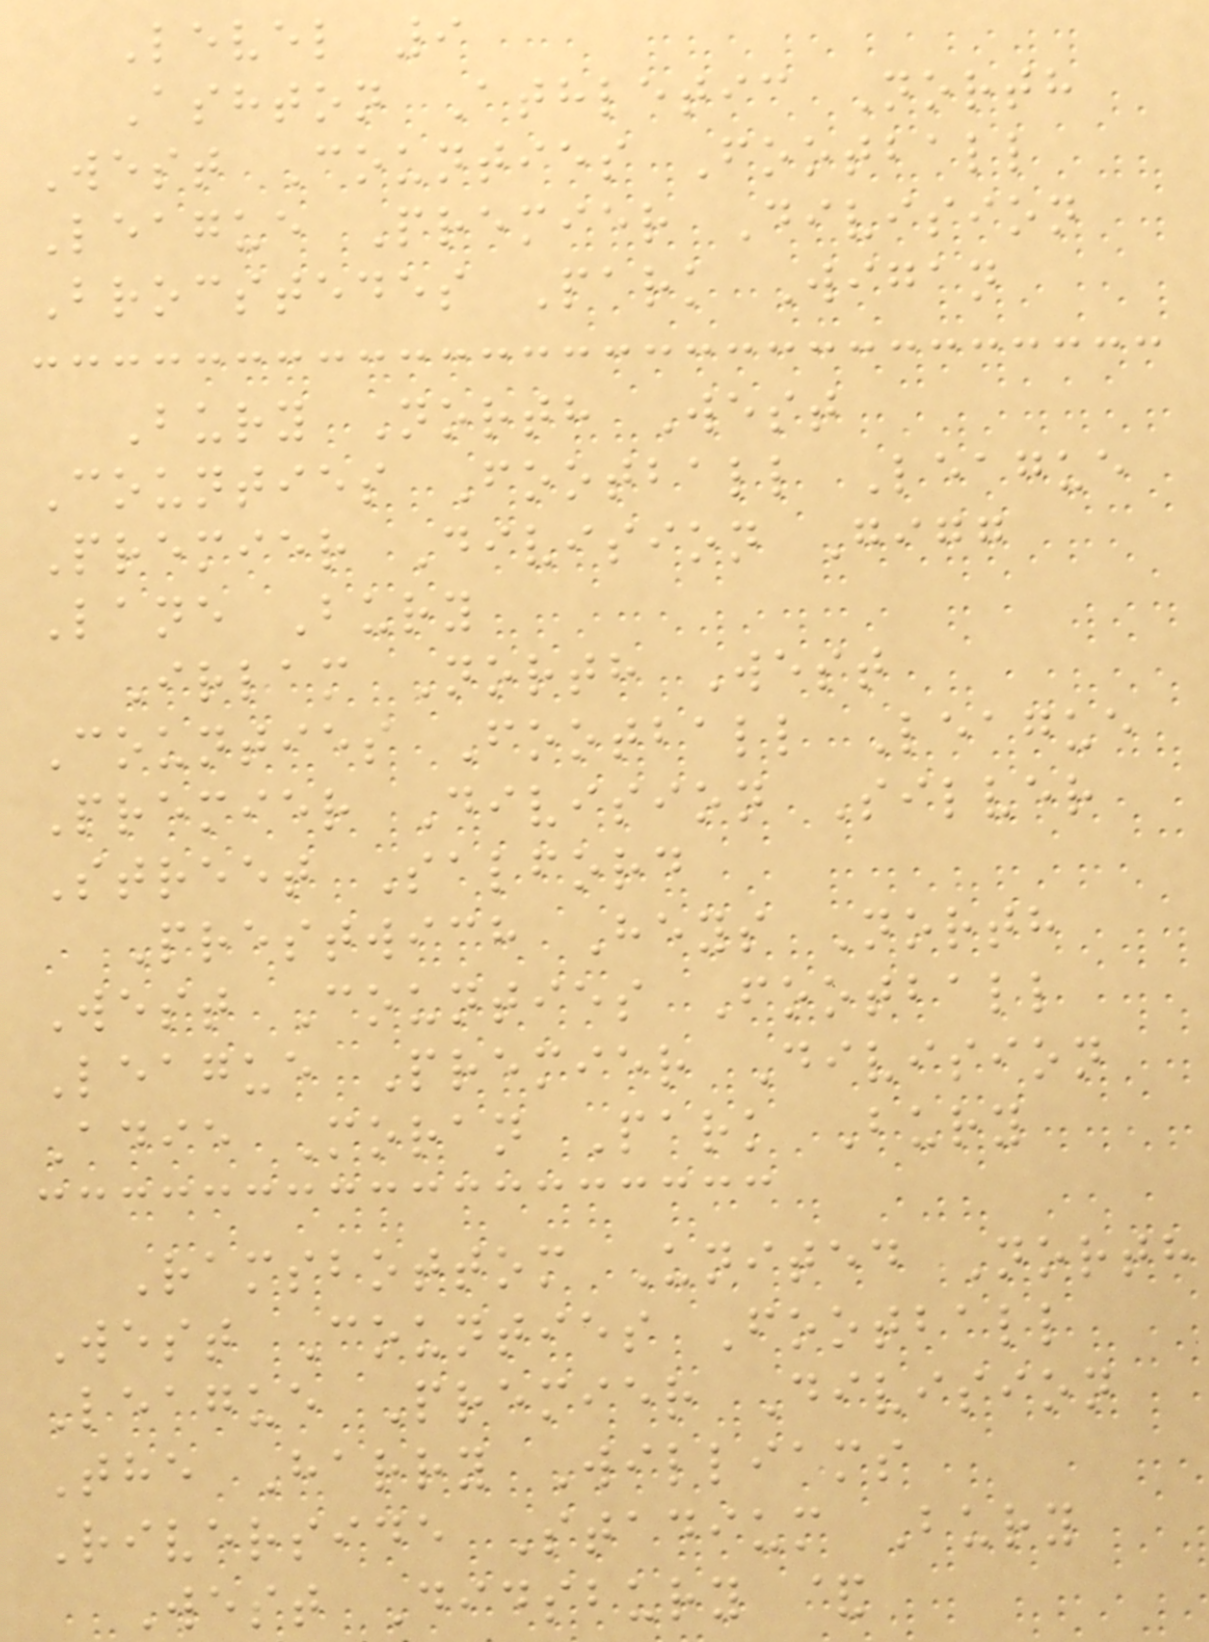Level 9
Ashton Athletic North
West Counties Football
League Premier Division
Brocstedes Park Wigan
Bury North West
Counties Football League
Premier Division Gigg
Lane Bury
Irlam North West
Counties Football League
Premier Division Silver
Street Salford
Prestwich Heys North
West Counties Football
League Premier Division
Adie Moran Park Bury
Ramsbottom United North
West Counties Football
League Premier Division
The Harry Williams
Riverside Stadium Bury
West Didsbury &
